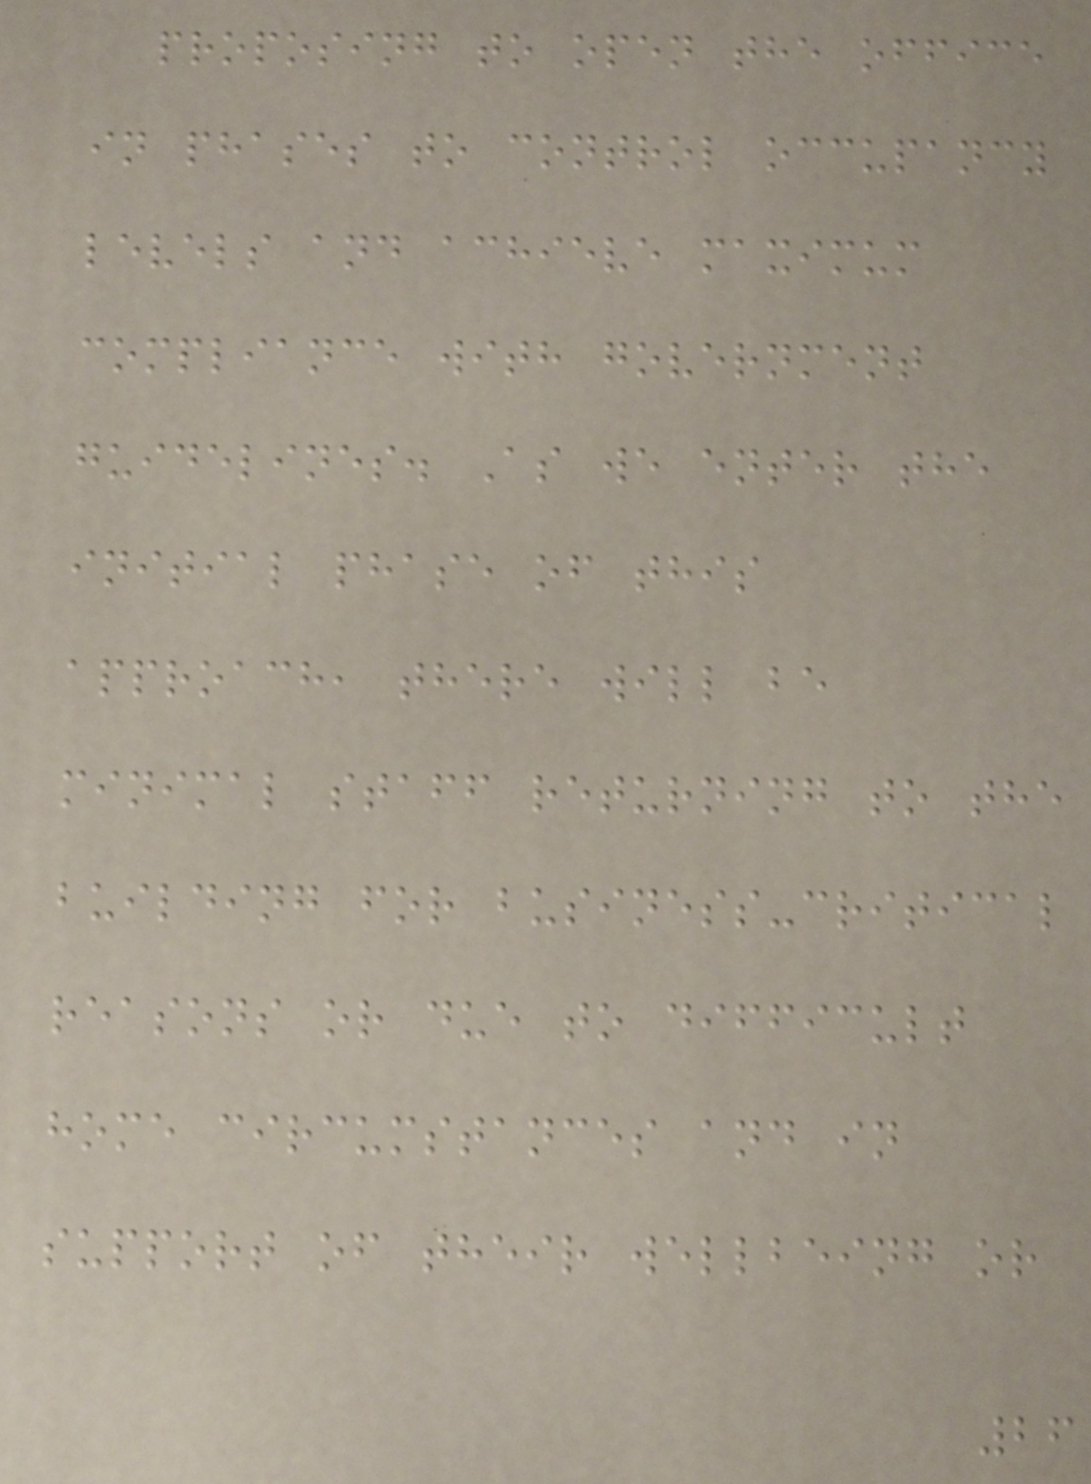proposing to open the office
in phases to control occupancy
levels and achieve maximum
compliance with government
guidelines. As we enter the
initial phase of this
approach, there will be
minimal staff returning to the
building for business-critical
reasons or due to difficult
home circumstances and in
support of their wellbeing or
26
